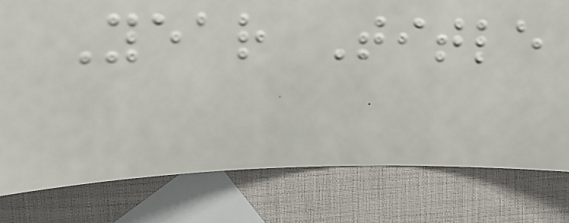Year Title
